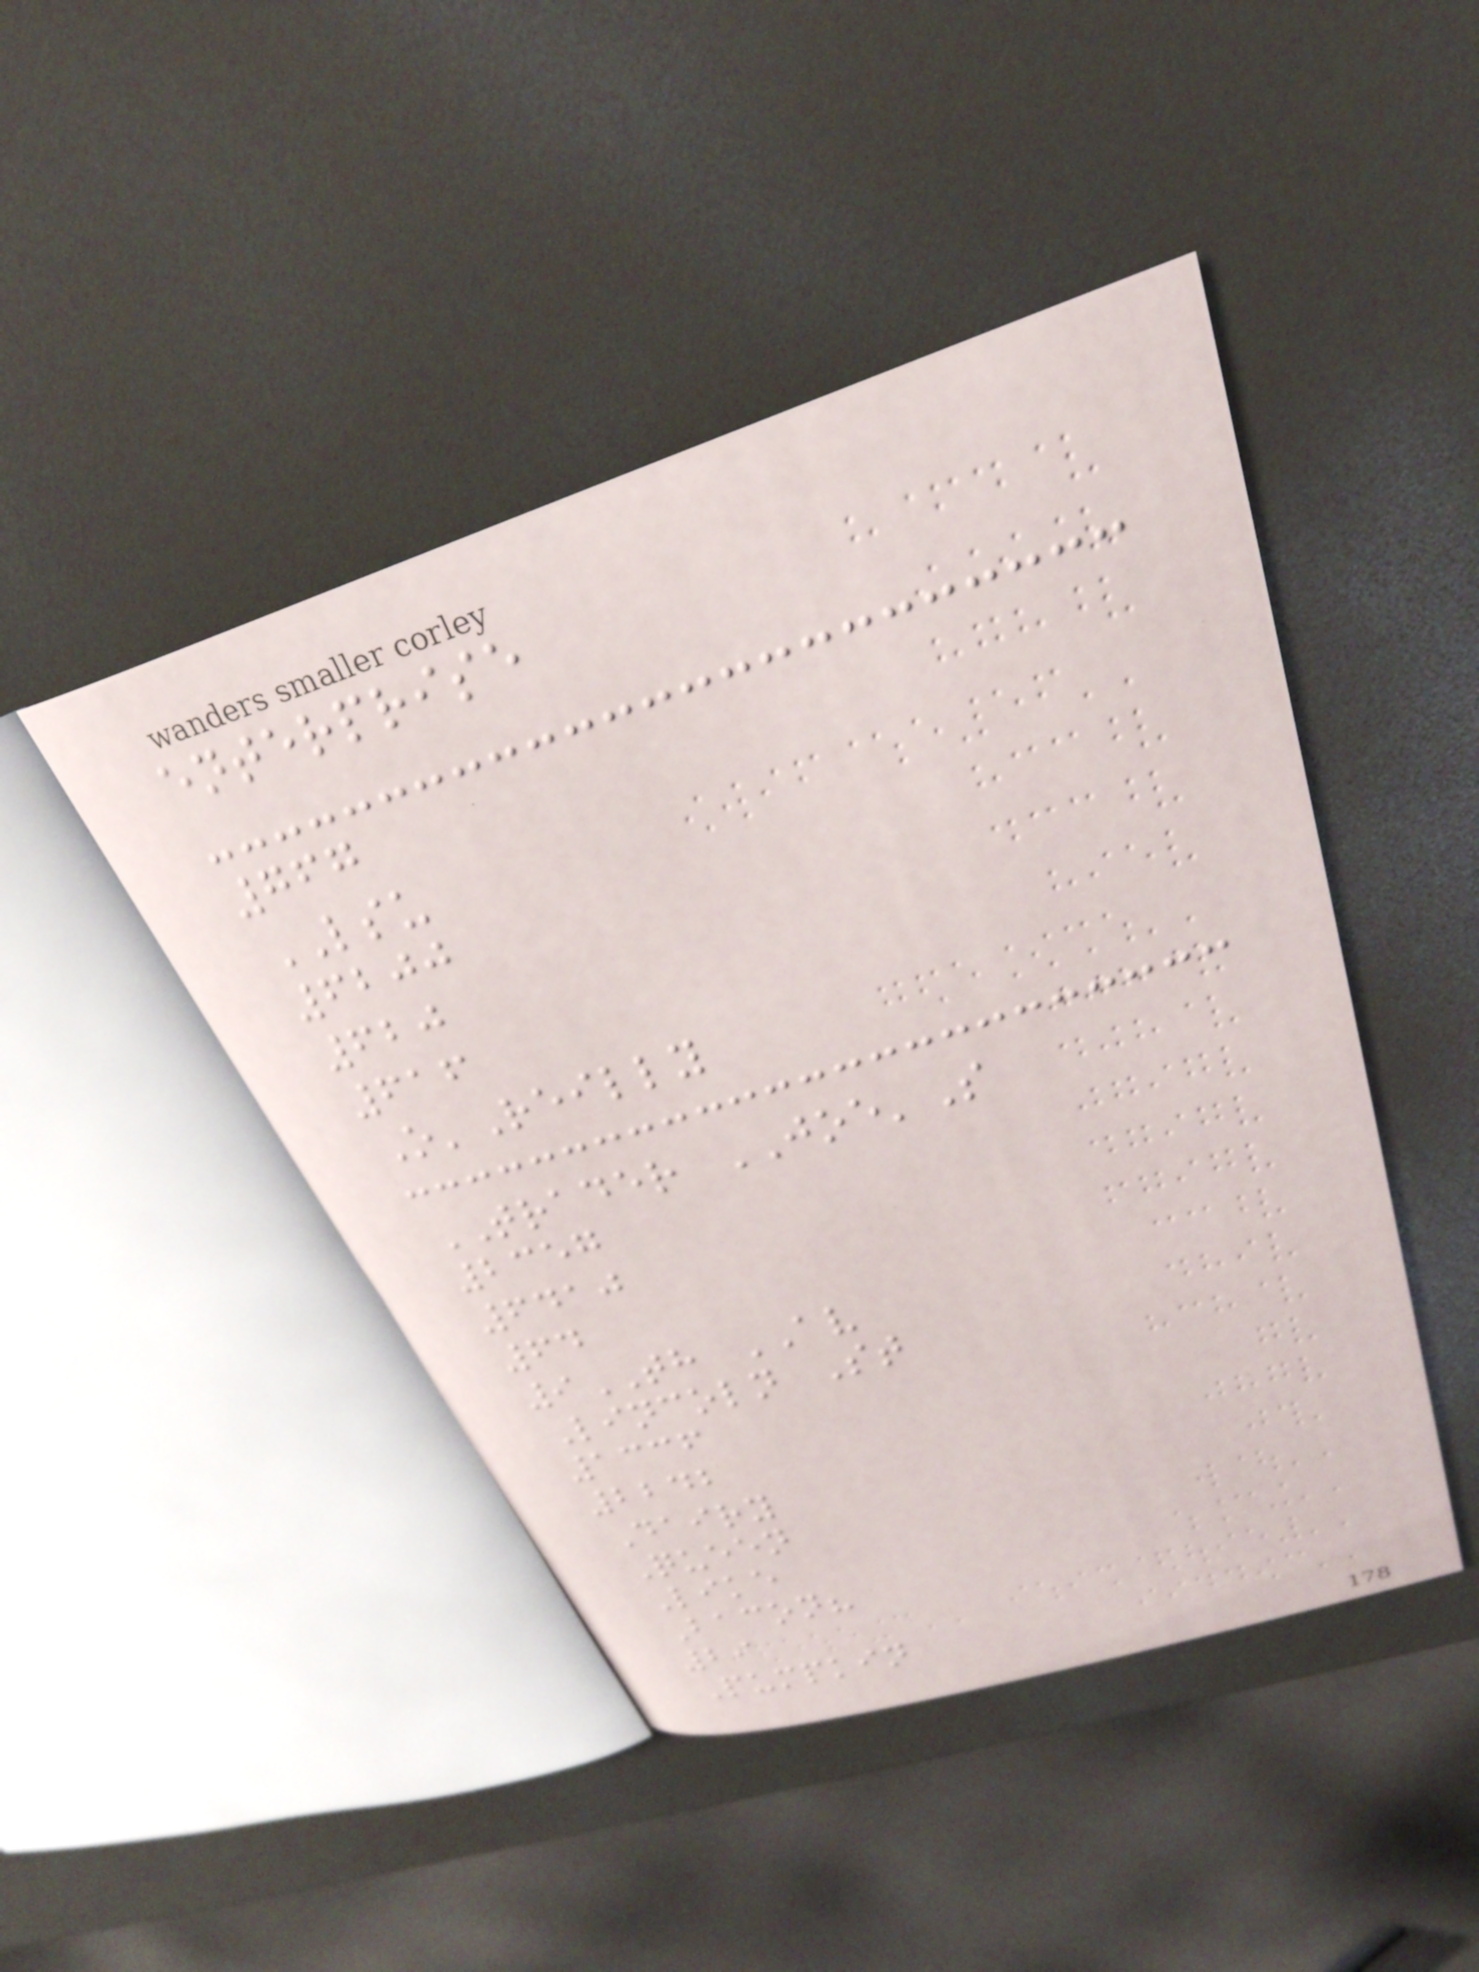enterprise
767
LSU
6200
620
616
O'Reilly
TRADER JOE'S
2357
6410
64
9TH AV
Lincoln St
1336
2242
Dairy
Queen
Like
Bacon?
29
Pumpkin
